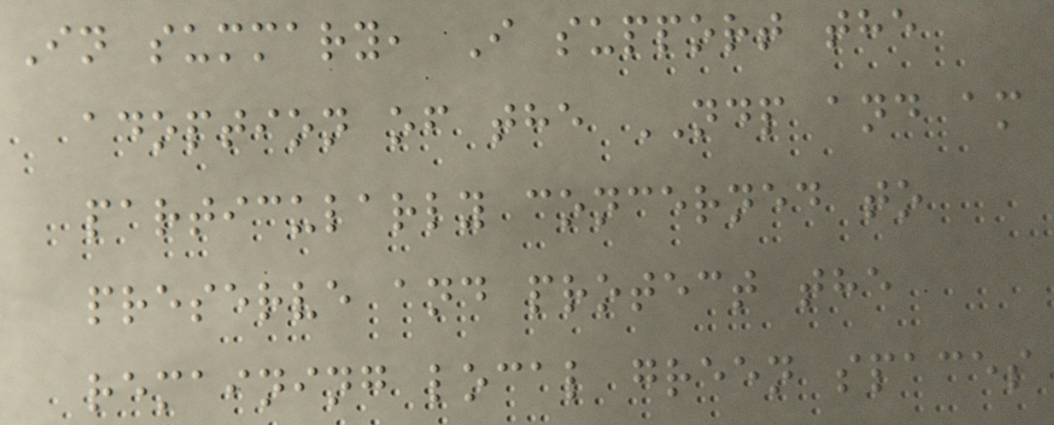In summary, I support the
adoption of the NDP and am
particularly concerned to
preserve and protect the
remaining local green spaces
